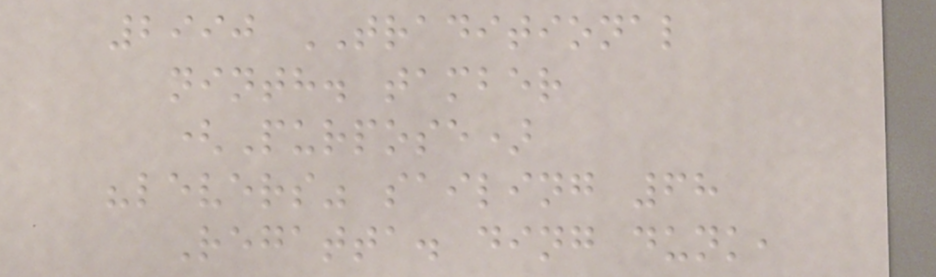2990 TRADITIONAL
ninth. tamber
(Purpose)
"levers" sailing 68
Regatta. ding dunk,
